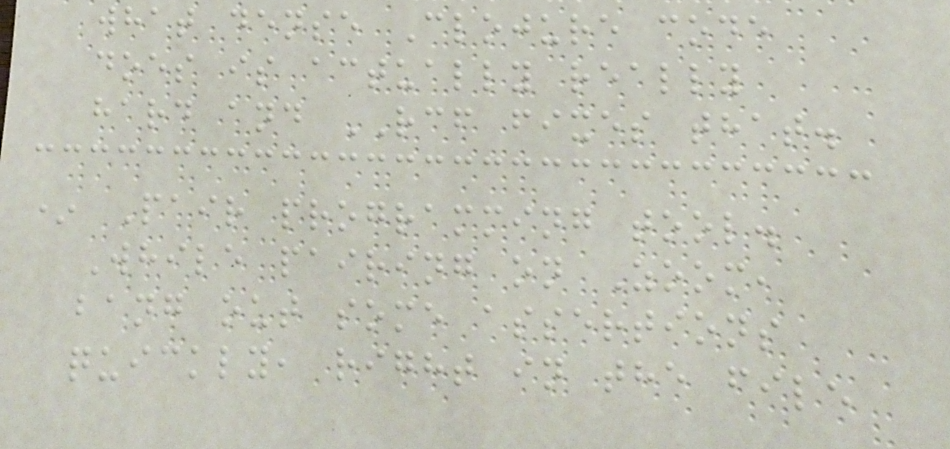what dense Clojure code
does is actually really
hard and RCF fixes that.
* Pair programming tool.
While pairing on Zoom,
bang out some assertions
quickly, right in the file
